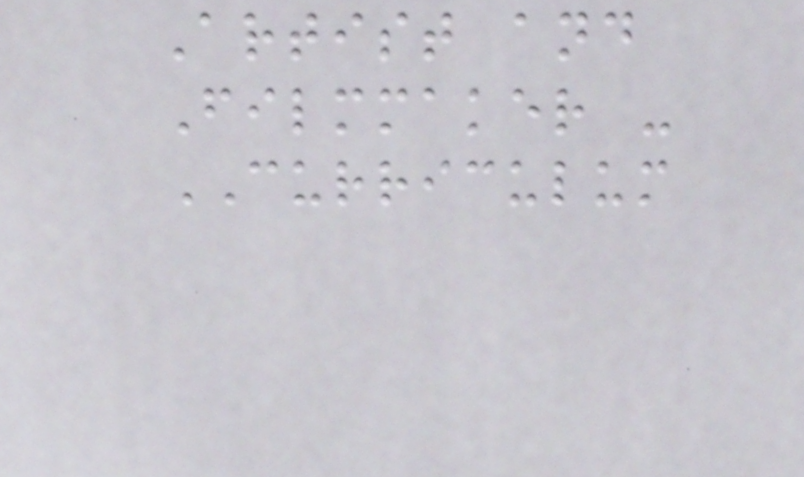Artist and
Filmmaker -
CURRICULUM
